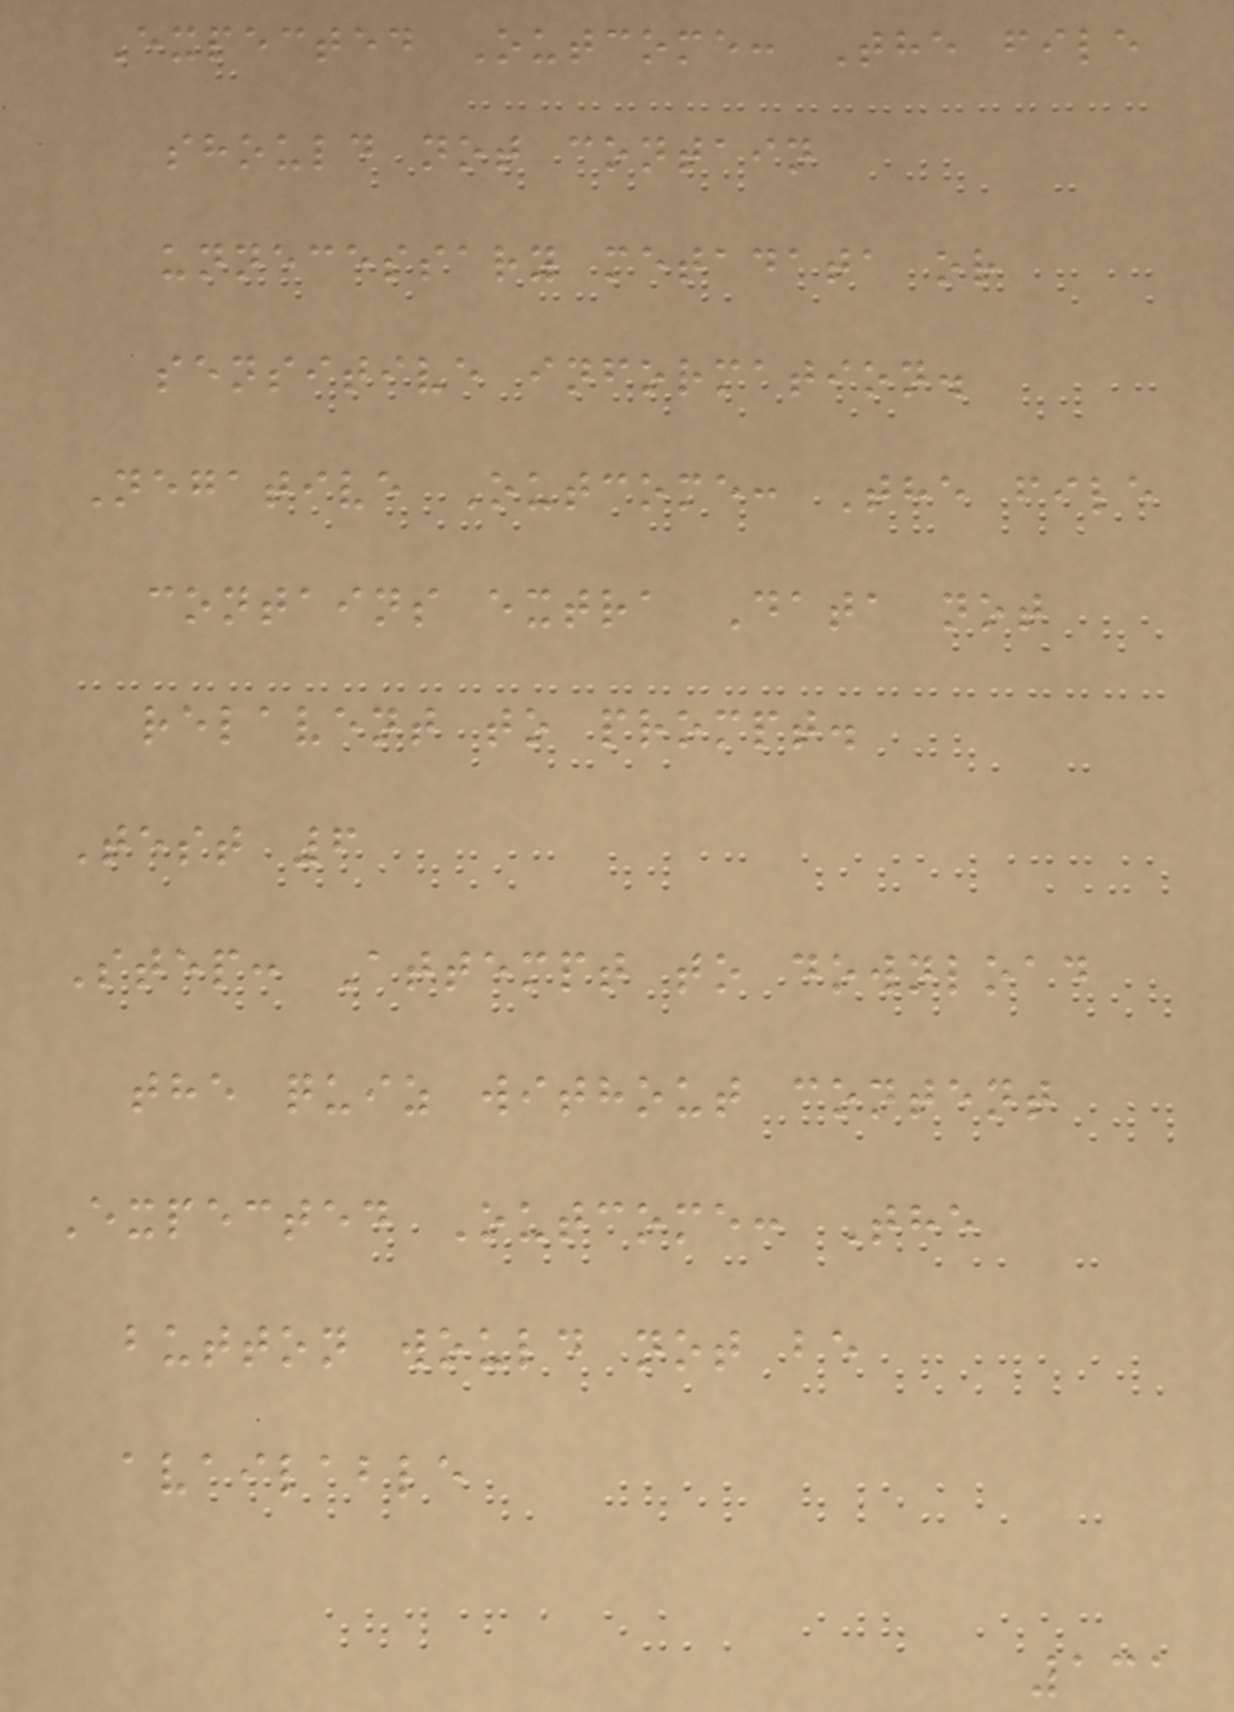Expected Outcome: The file
should not contain
unnecessary metadata or
sensitive information.
Negative Outcome: The file
contains extra Data not
relavent to prompt.
Test 6
Step: Attempt to download
the quiz without content
Expected Outcome: The
button would not be
available
131
